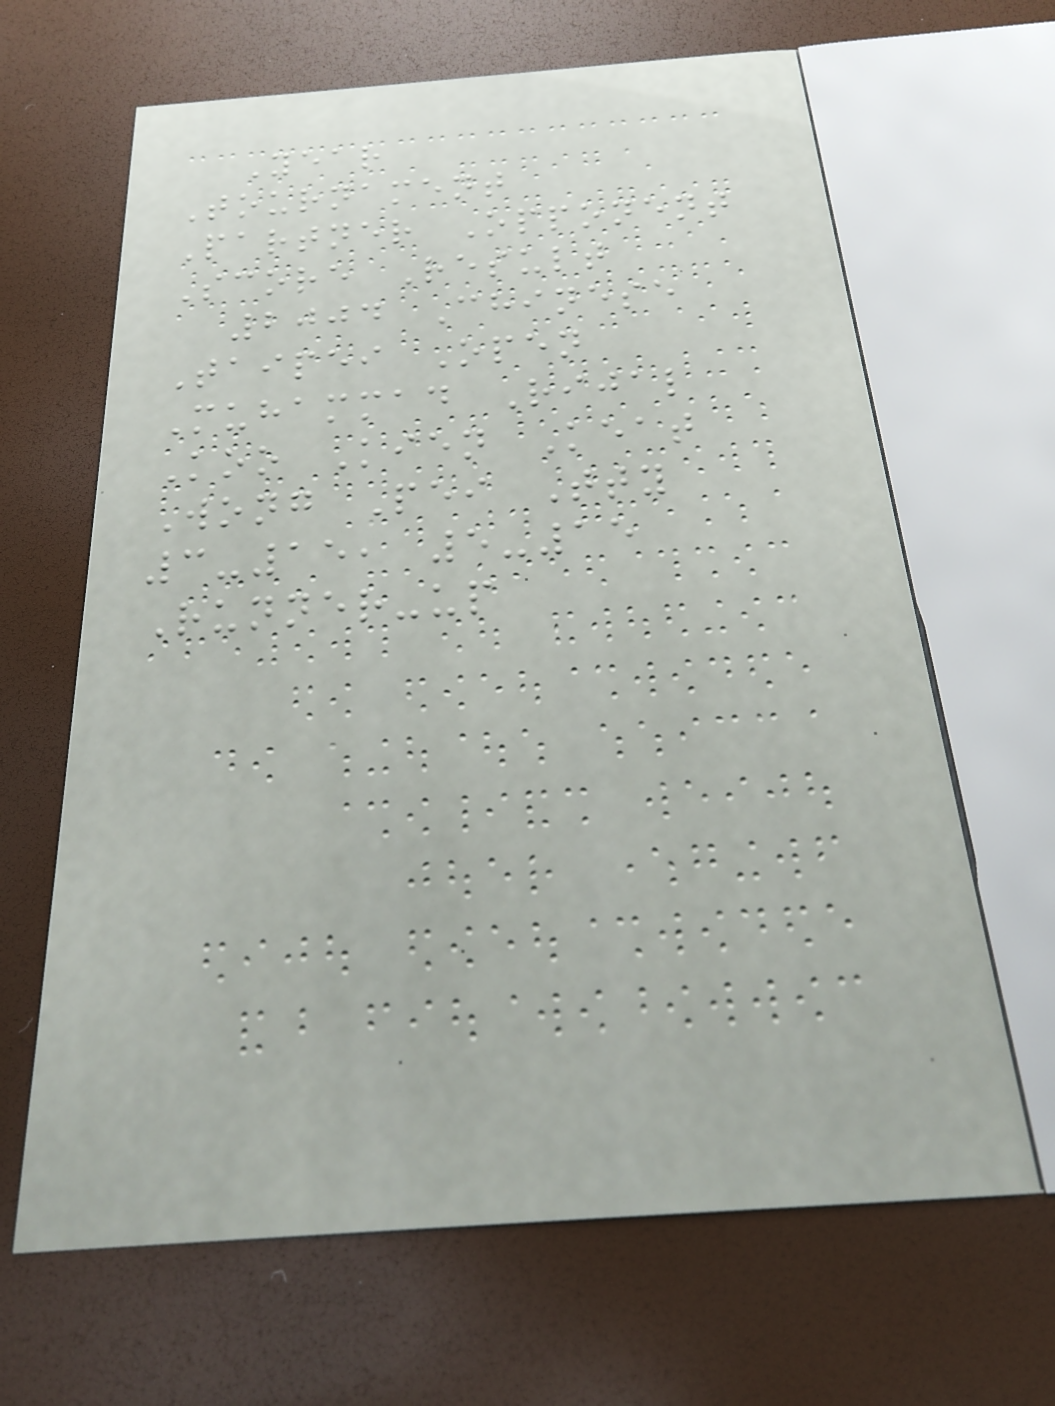Year
Tournament
Partner Opponent
Score Result
2004 Chinese
Taipei Open
Muhammad Rijal
Koo Kien Keat
Wong Pei Tty
3-15, 5-15
Runner-up
